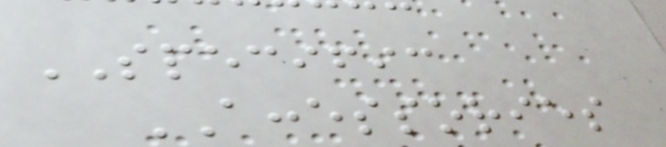SPECIFIC
ACCESSORIES
